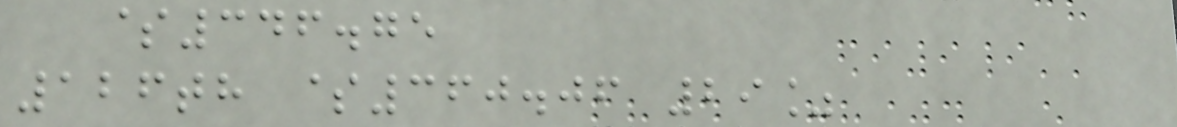$346.75
126th $360.06 29%
